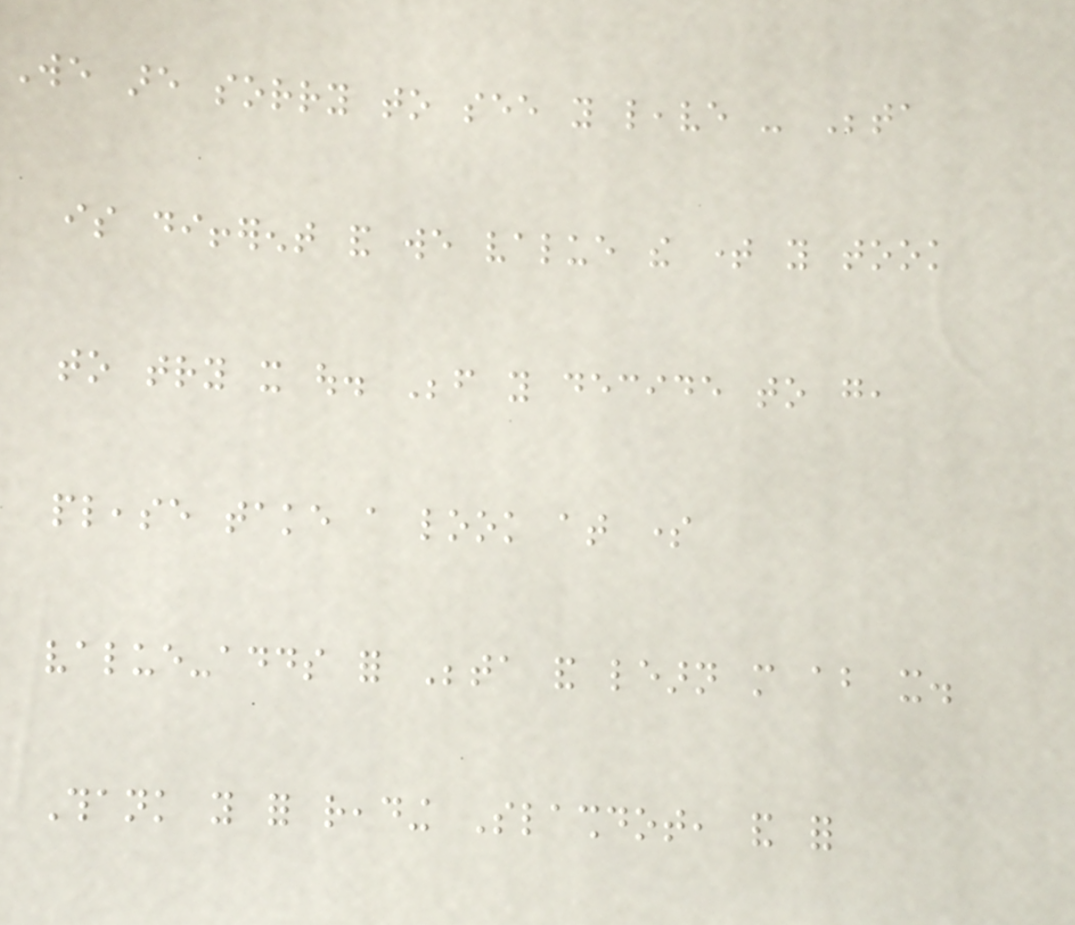We are sorry to see you leave - Beta
is different and we value the time you took
to try it out. Before you decide to go,
please take a look at some
value-adds for Beta and learn more about it.
Thank you for reading Slashdot, and for
